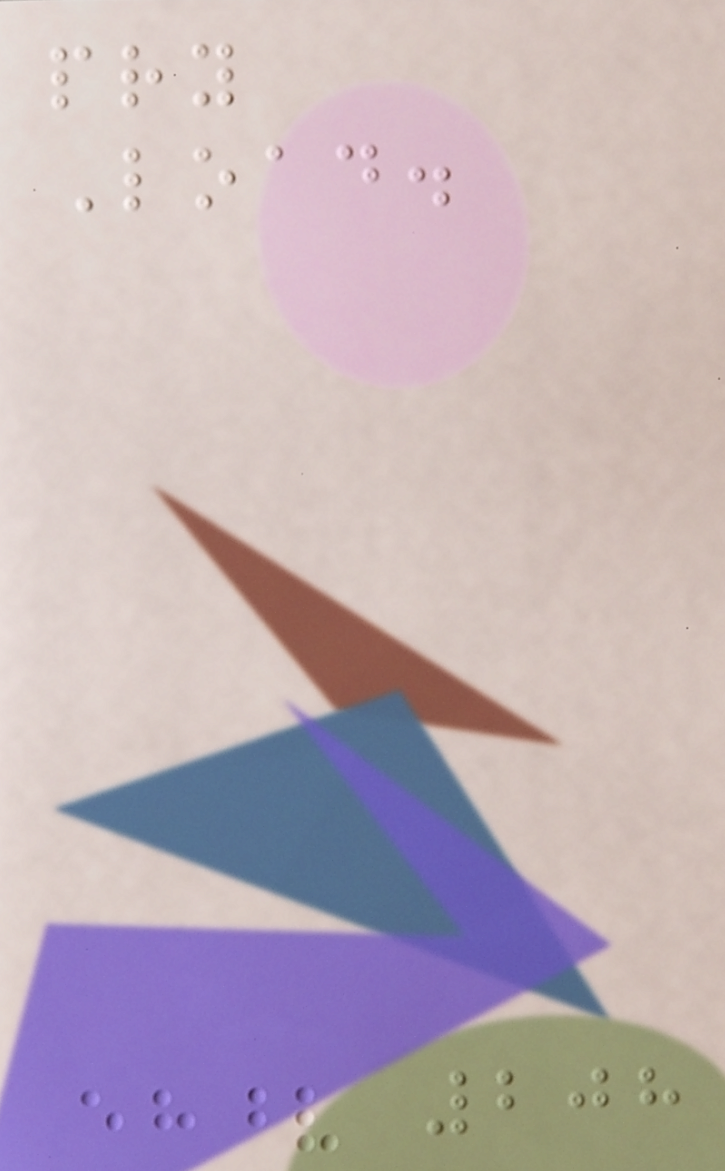pry
Load.
208
